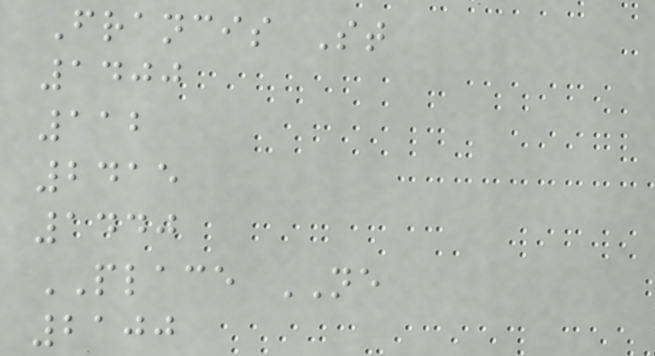Francis St
1400
112
2415
1440
PLACE NE
2100
